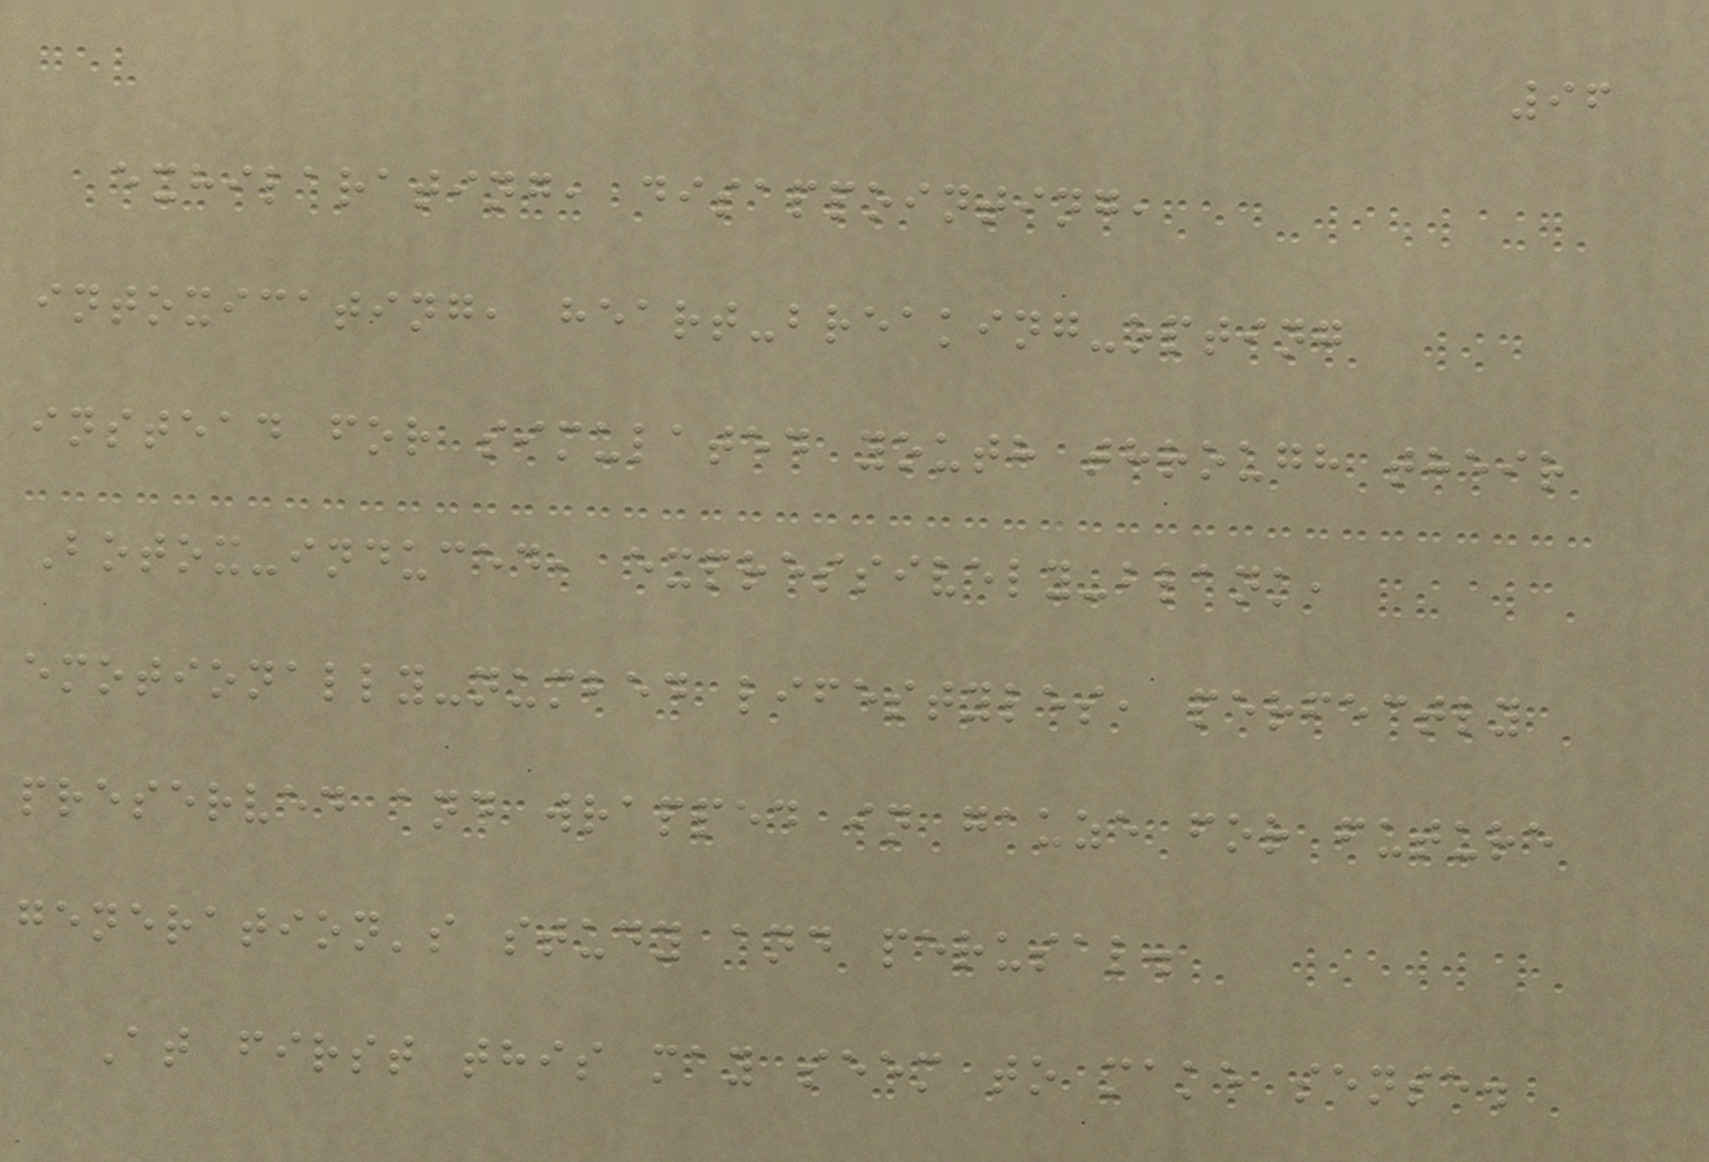96
exhilarating, disappointing,
intoxicating, heart-breaking-opting
instead for simulated youth through their
Botox-induced, expressively-blank,
emotionally-numbed lifestyles, perfectly
preserved and wrapped in gauze for future
generation's study and perusal.
At first this may seem to make sense.
